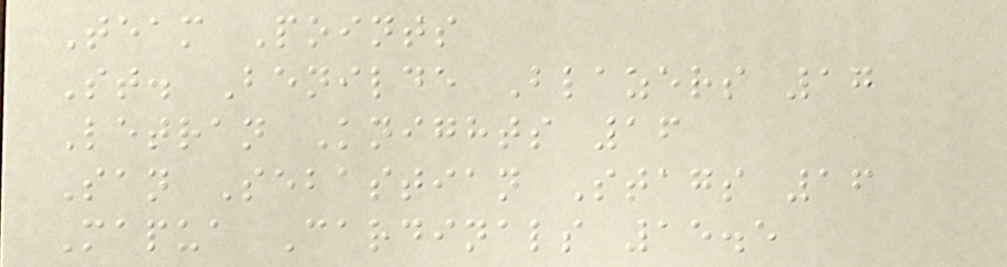Team Points
St. Benilde Blazers 17
Letran Knights 16
San Sebastian Stags 16
Mapua Cardinals 15.5
